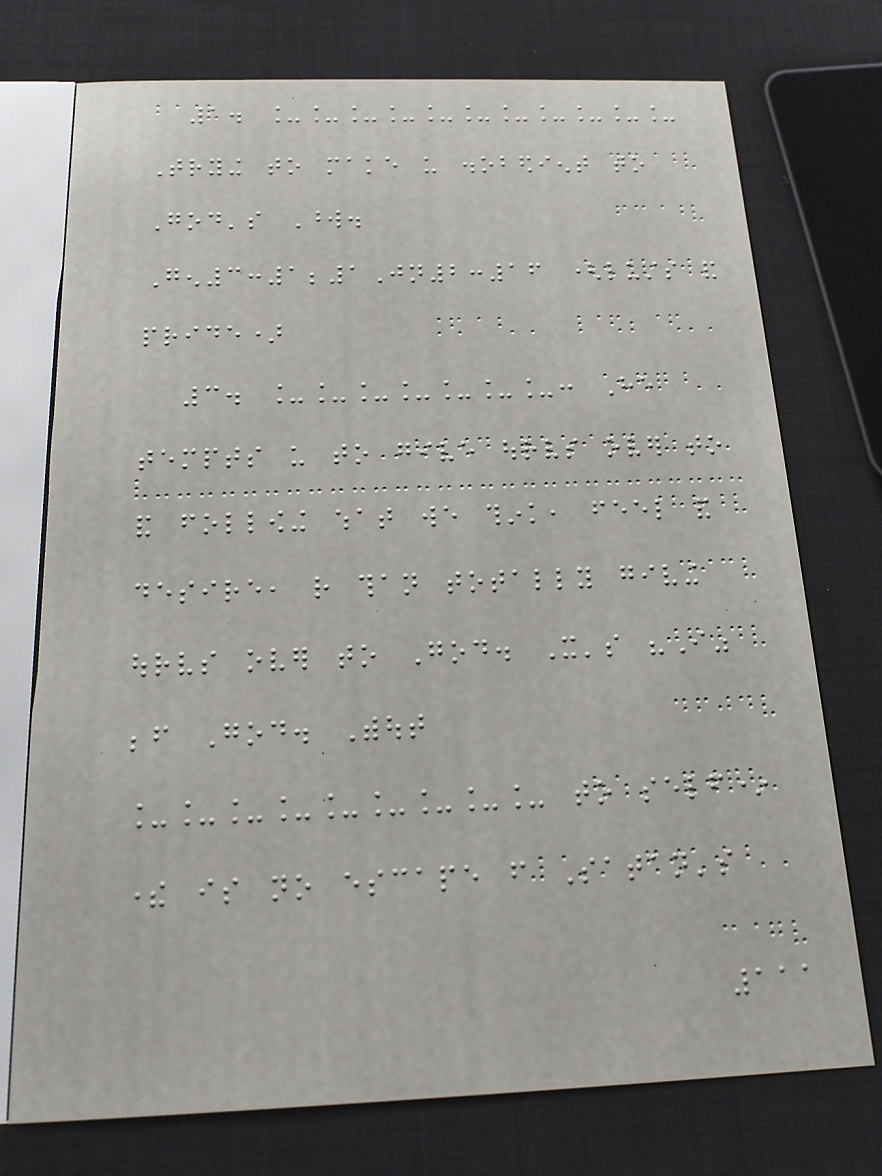1. ___________
Trying to make us disobedient to
God's Word.
Gen3:1;1Jn2:16 (lusts and
pride)
3. _______: He
tempts us to give ourselves over to
and following what we think, feel and
desire, rather than totally giving
ourselves over to God. It's "I"
before God. Without
_________ to self*
there is no escape from Satan's
111
